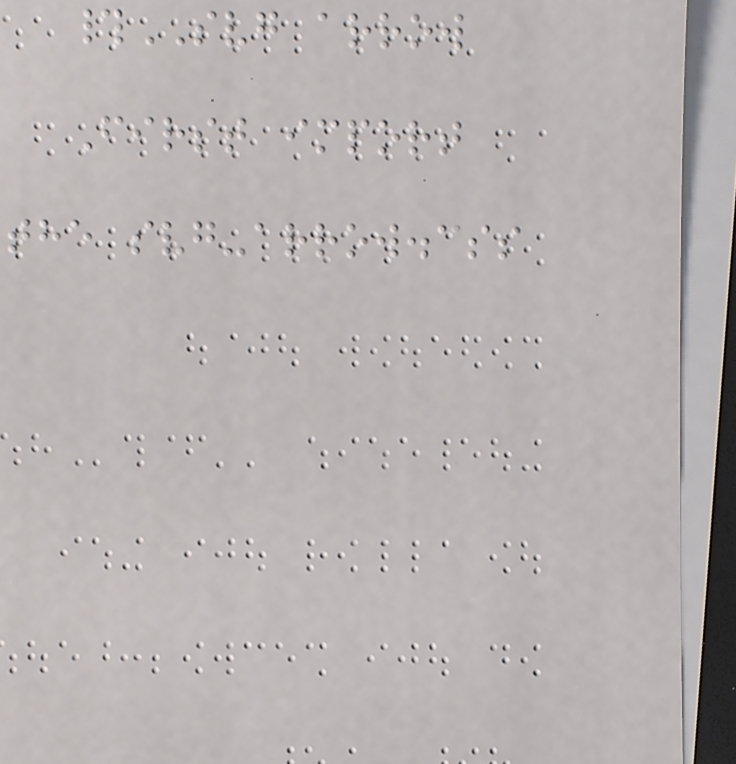#SVG arrow
First import
the svg-arrow.css
